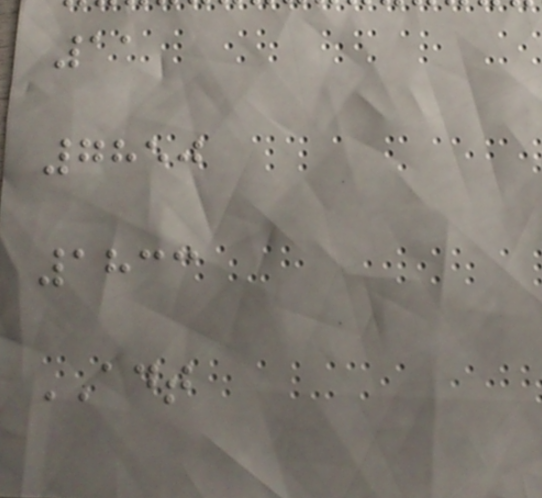11
7850
1833
ADT
